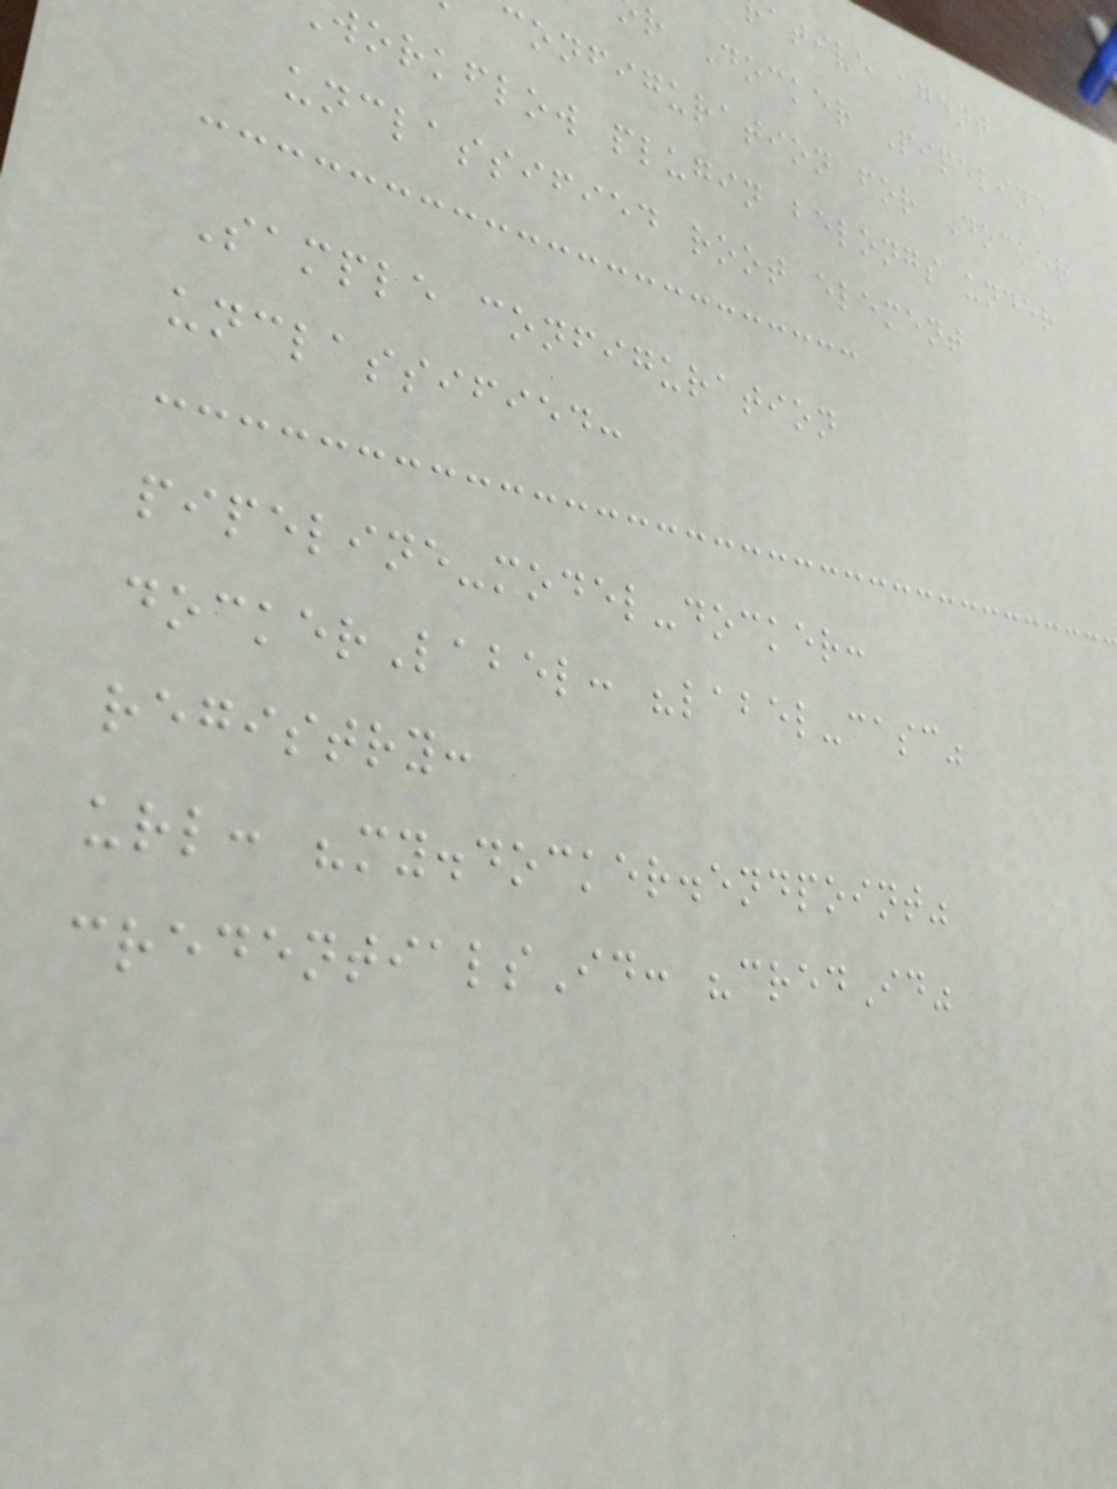ative agent
r Docker Pipeline
configuration for Docker
workflow plugin belongs under
unclassified root element
Sample configuration
unclassified:
pipeline-model-docker:
dockerLabel: "label-casc"
registry:
url: "my.docker.endpoint"
credentialsId: "credId"
